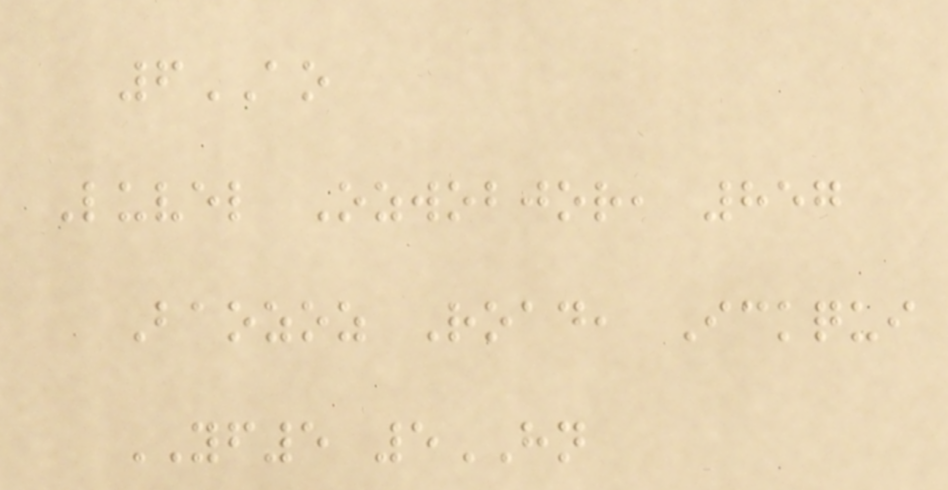6AO
Luvel Ozwobjor, 857
Baozoz Road, Ickqui
YF5 5HN
